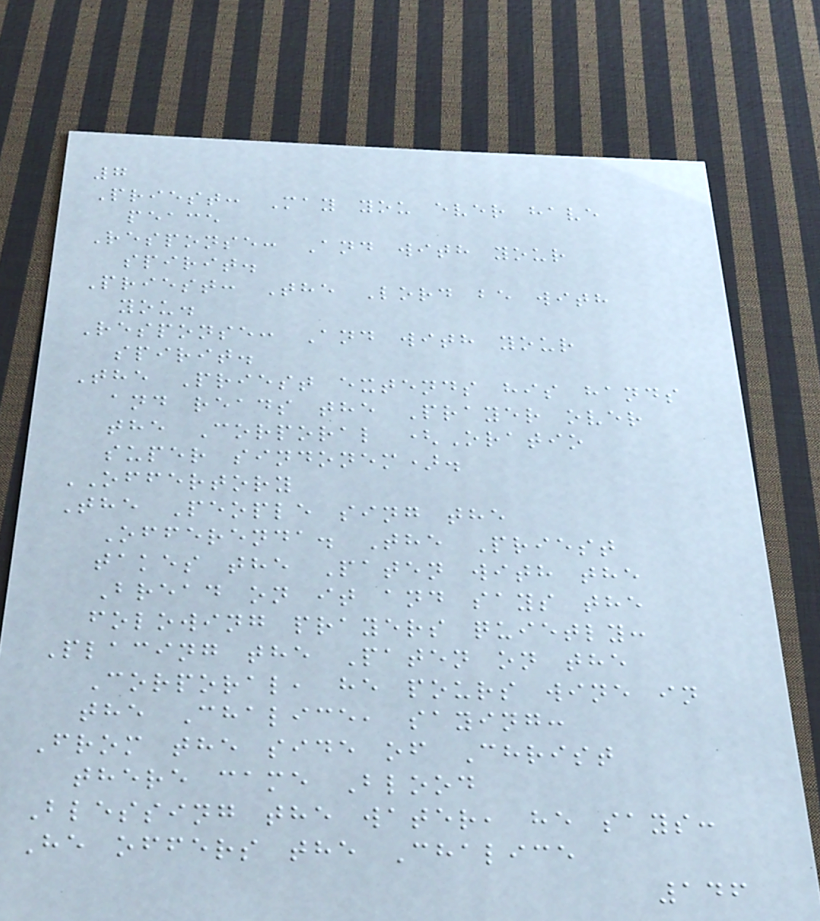7
Priest: May you ever have
peace
Response: And with your
spirit.
Priest: The Lord be with
you.
Response: And with your
spirit.
The Priest extends his hands
and reads the Prayer over
the Corporal (Oratio
super sindonem).
OFFERTORY
The People sing the
Offerenda. The Priest
takes the Paten with the
Bread on it and says the
folowing prayers quietly:
Placing the Paten on the
Corporal, he pours wine in
the Chalice, saying:
From the side of Christ
there came Blood
Blessing the water, he says:
He offers the Chalice
146
